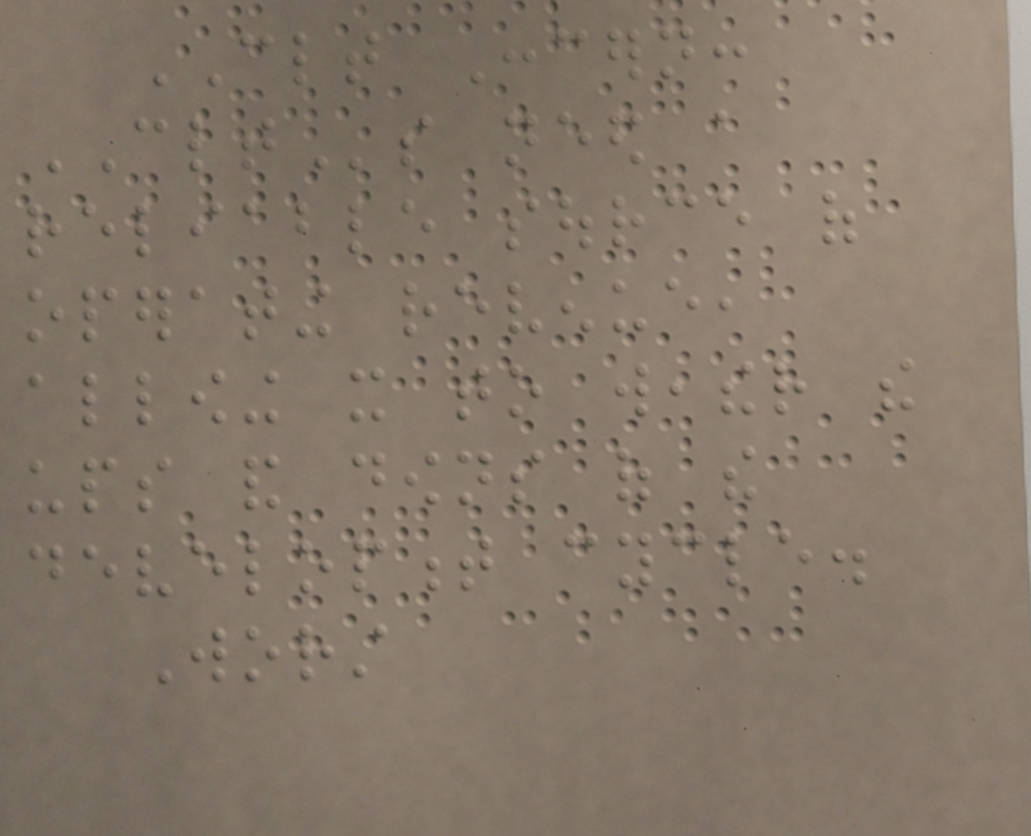CLT Concern:
CLTs need a
reliable source of
operating revenue,
allowing it to weather the
ups and downs of the
development cycle.
Worst
